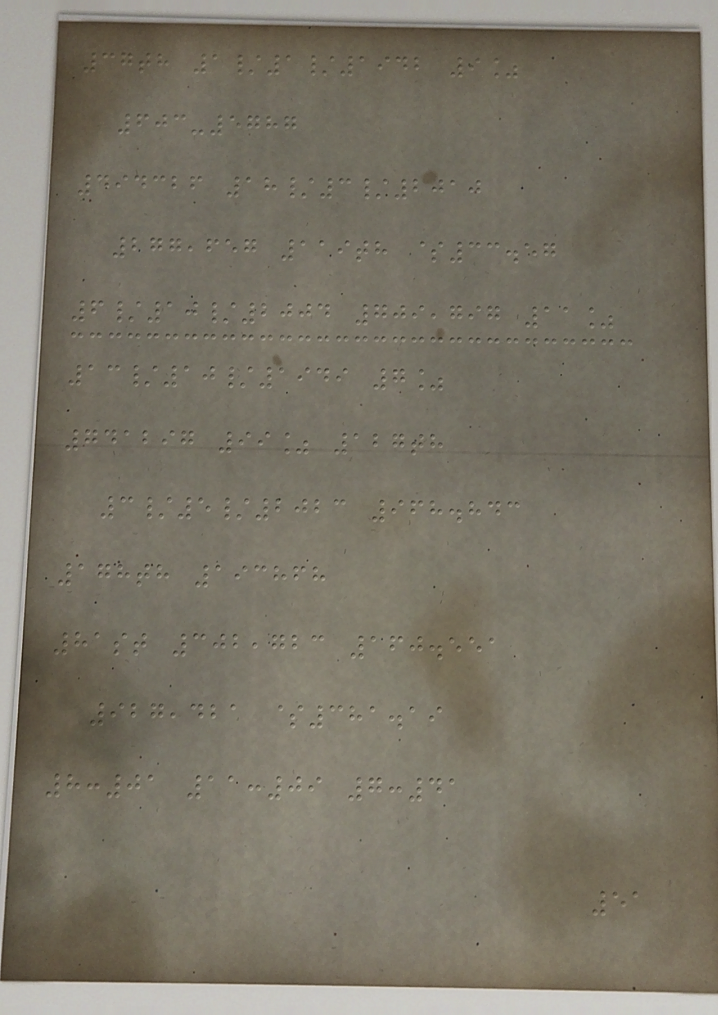37th 1/1/1942 9%
603-5787
494326 18/3/2010
277,657 119th $33.57
6/10/2004 709,797 11%
13/10/1949 7%
741297 99% 127th
3/5/2023 968.843
178th 193868
81st 302,723 160.551
927,421 $381.19
8:01 11:09 7:41
51
